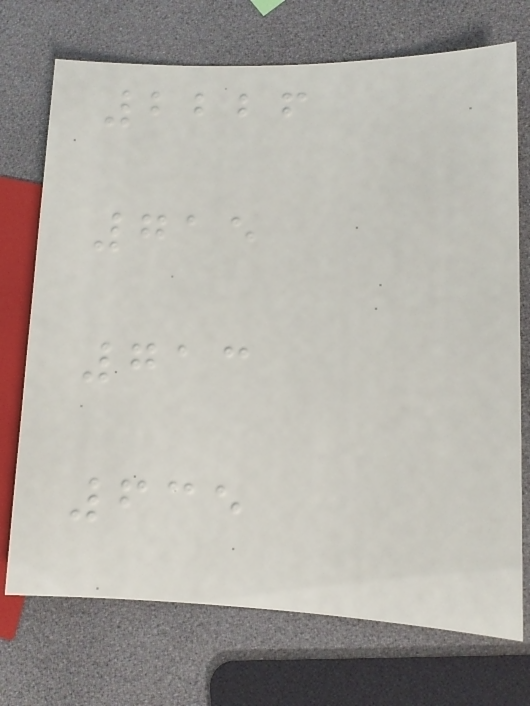2226
715
713
635
